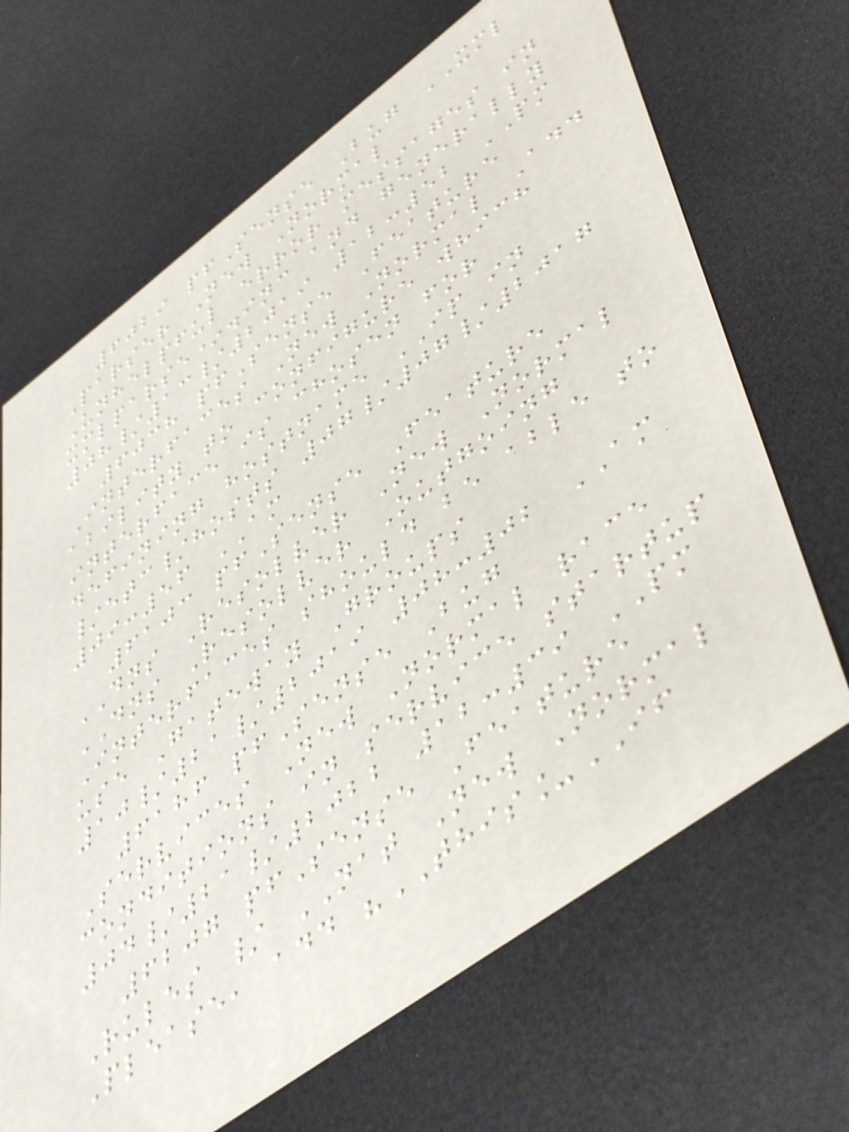6029 pfSense Bug XML
Parser New Normal
Unhelpful error messages in
xmlparse*.inc and generally
08/13/2019 12:52 PM
6038 pfSense Feature
Interfaces New Normal Add
ability to configure which
interface is chosen for
defining hostname IP in
/etc/hosts 07/07/2017
09:56 AM
6103 pfSense Feature
DNS Resolver New Normal
DNS Resolver Outgoing
Interfaces should be able to
use Gateway Groups
10/21/2019 08:02 AM
6186 pfSense Bug
Services New Normal race
conditions in service startup
04/21/2022 12:39 PM
6207 pfSense Feature
Rules / NAT New Normal
Please, add "THIS_IF
